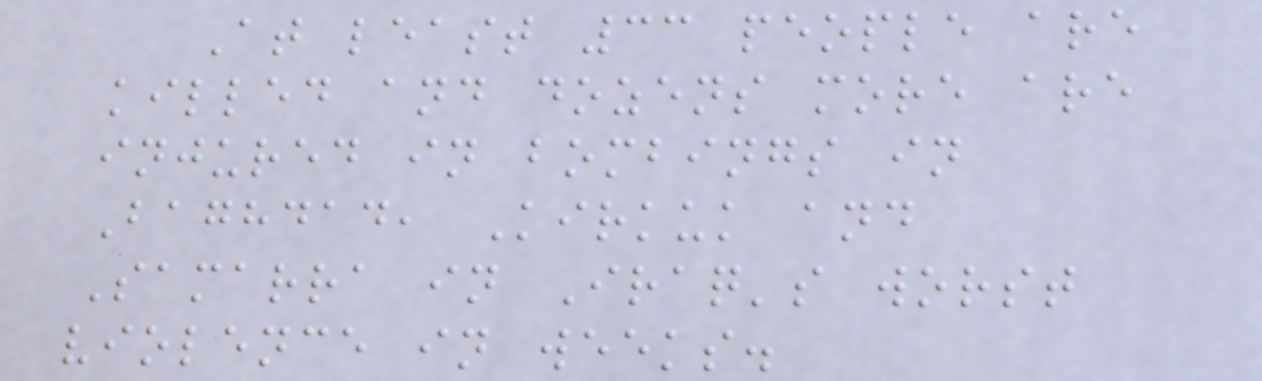At least 33 people are
killed and dozens more are
injured in bombings in
Baghdad, Kirkuk and
Samarra in Iraq's worst
violence in weeks.
